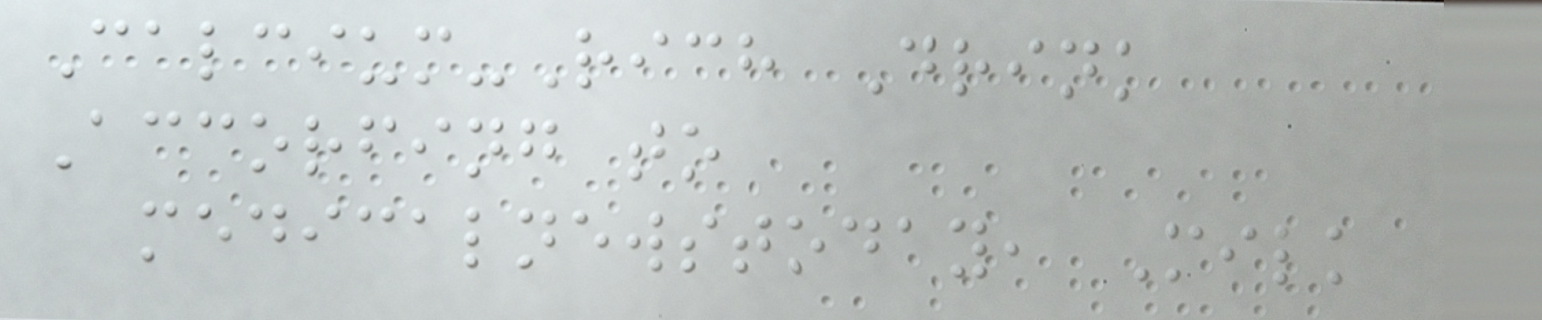Calcium-Rich Drink
Accorfing to
medicalnewstoday, Milk
